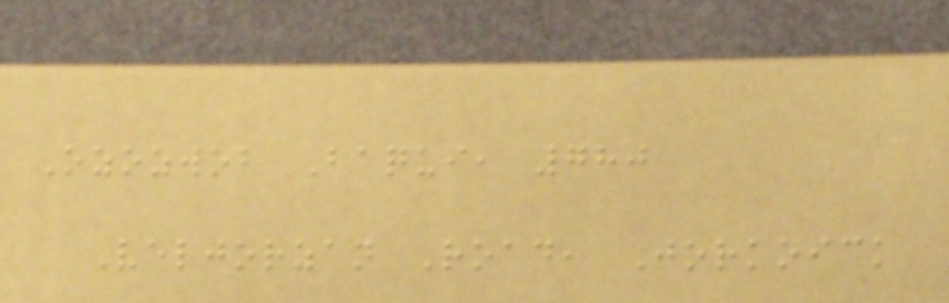Ozozwob Baqui, 780
Veljorzan Road, Jorkoick
